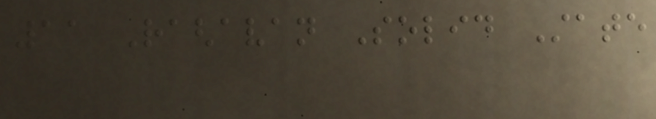11 Raghavan Solid State
